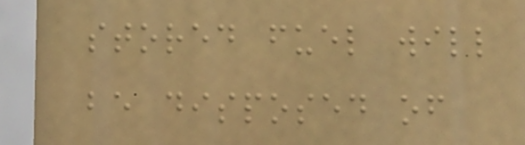stored fuel will
be disposed of
